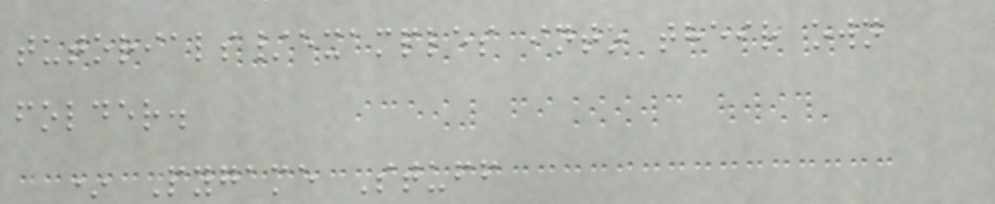tutorials/examples into their own
folder.
* Pygame Stuff
